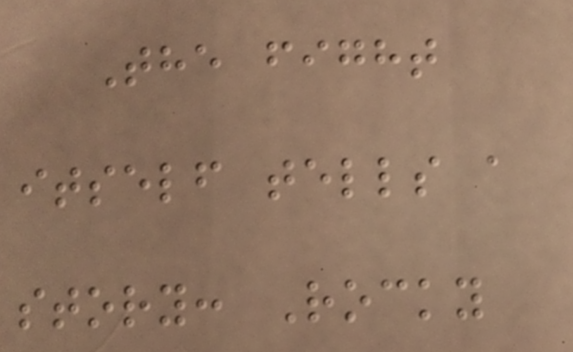The fight
itself tells a
story: Rocky
